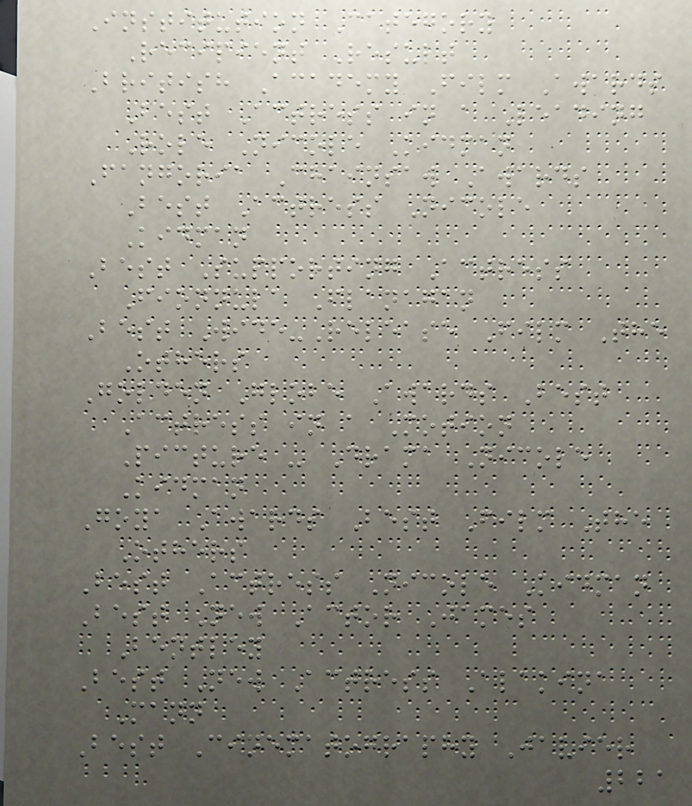Institution Category
Recipient Result
British Academy Film Awards
Best Actress in a Leading
Role Nicole Kidman
Fangoria Chainsaw Awards
Best Actress Nicole
Kidman
Best Supporting Actress
Fionnula Flanagan
Best Wide-Release Film The
Others
Golden Globe Awards Best
Actress in a Motion
Picture - Drama Nicole
Kidman
Goya Awards Best Film The
Others
Best Actress Nicole Kidman
Best New Actor James
Bentley
Best New Actress Alakina
Mann
Best Cinematography Javier
221
